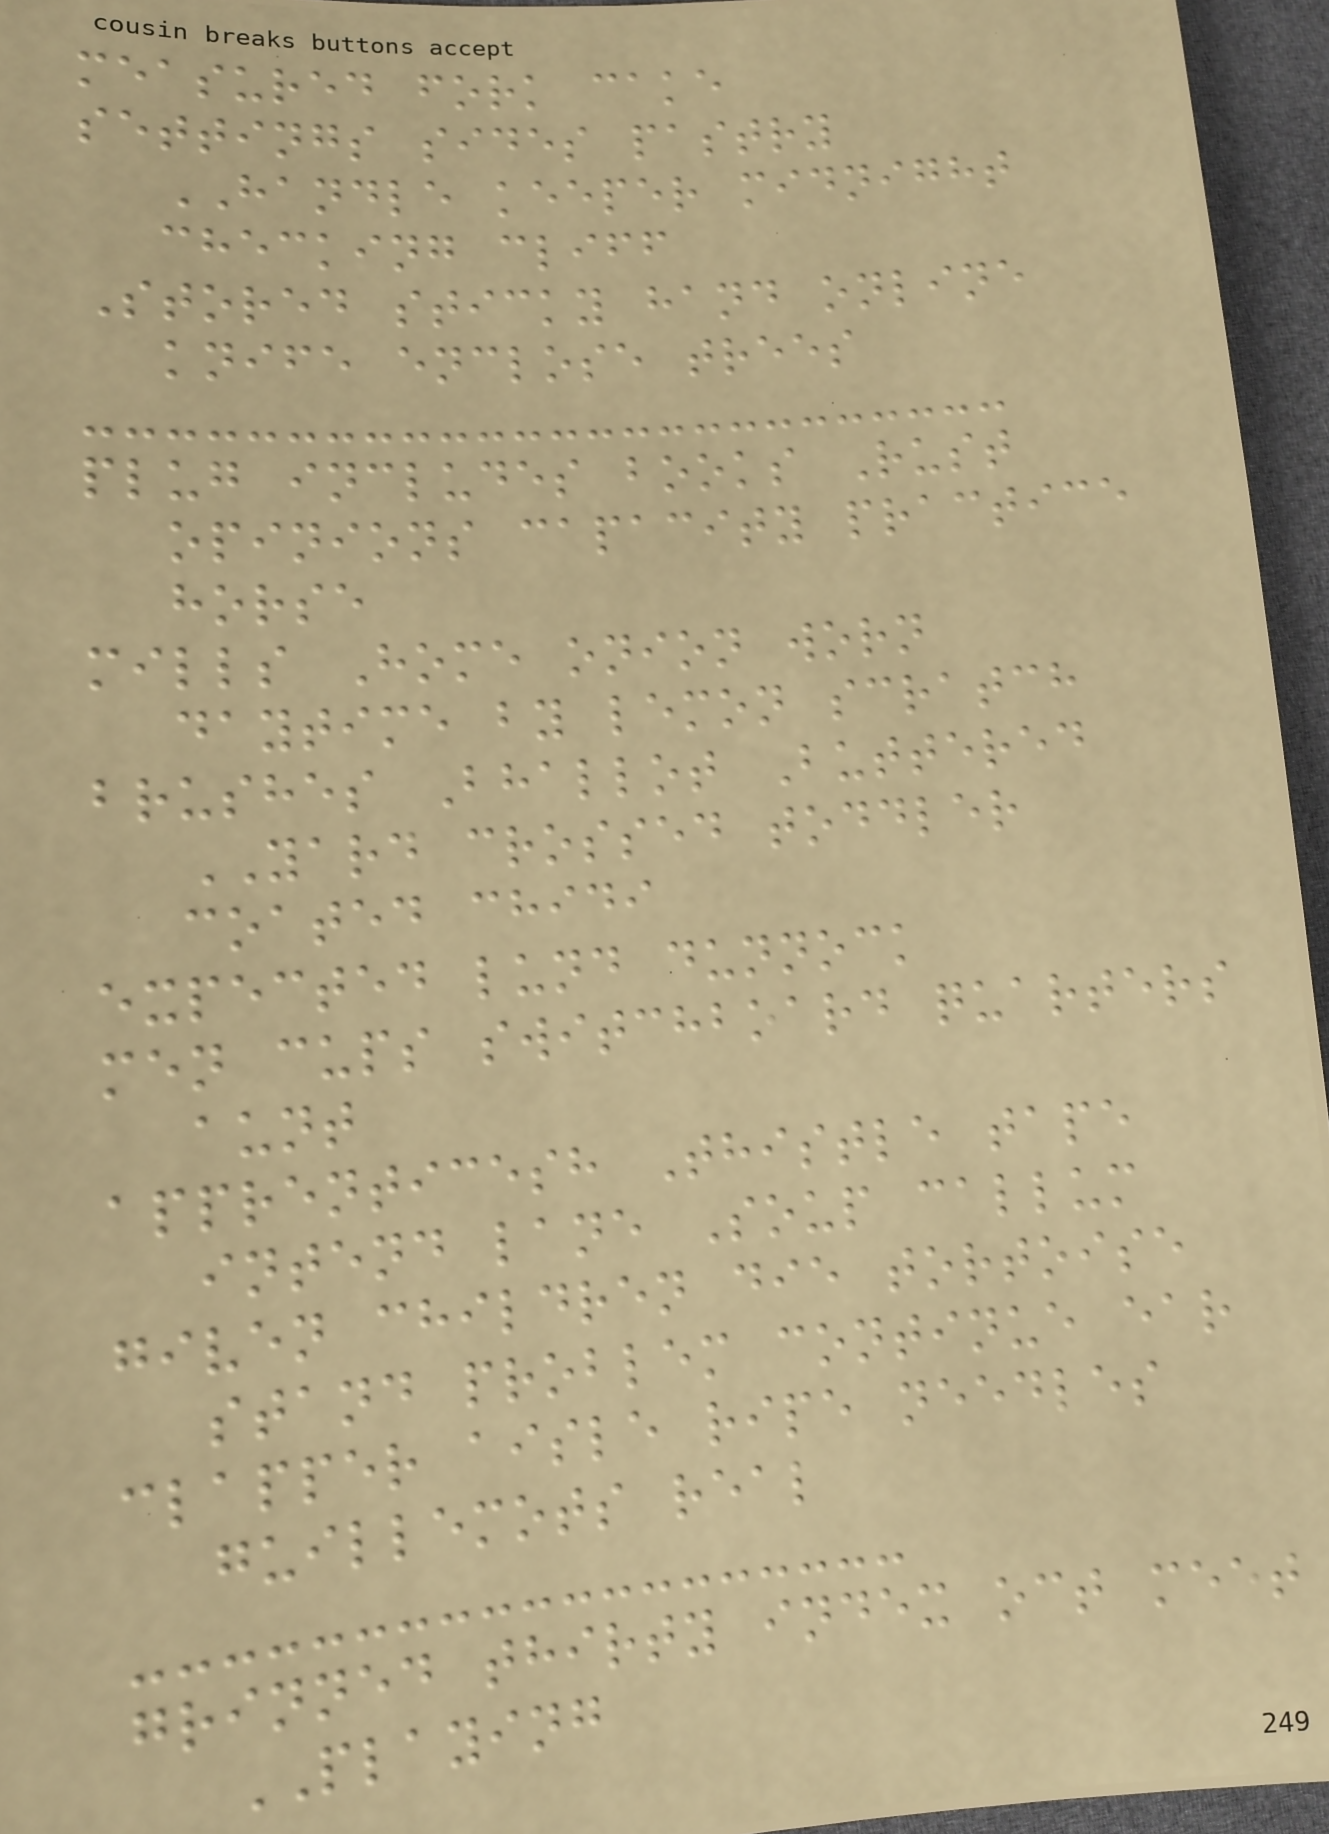measured fork cake
settings sides pastry
HANDLE keeper midnight
checking cliff
Stored sticky hand online
knife enclose trees
plug includes books Rust
opinions capacity practice
horse
mills Home onion worn
daytime by lemon scratch
brushes Bhallot Buttered
YARD crossed toddler
coated chidi
expected lund dunnock
men cups switchboard quarters
aunt
apprenticesh Thistle tape
intend lane Soup callum
given children die tortoise
stand problem continue ear
clapper aisle ripe needles
guillemots real
grinned thirty index oct meet
PLAYING
